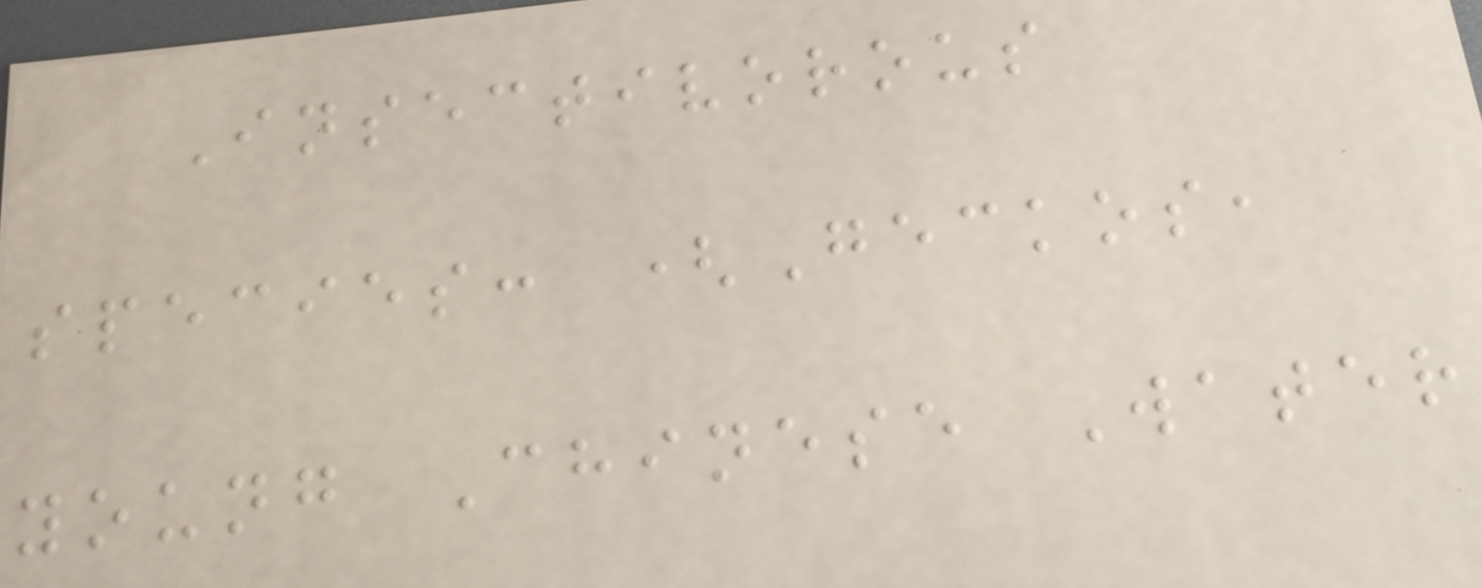Insectivorous
species: (Geckos,
young Chinese Water
